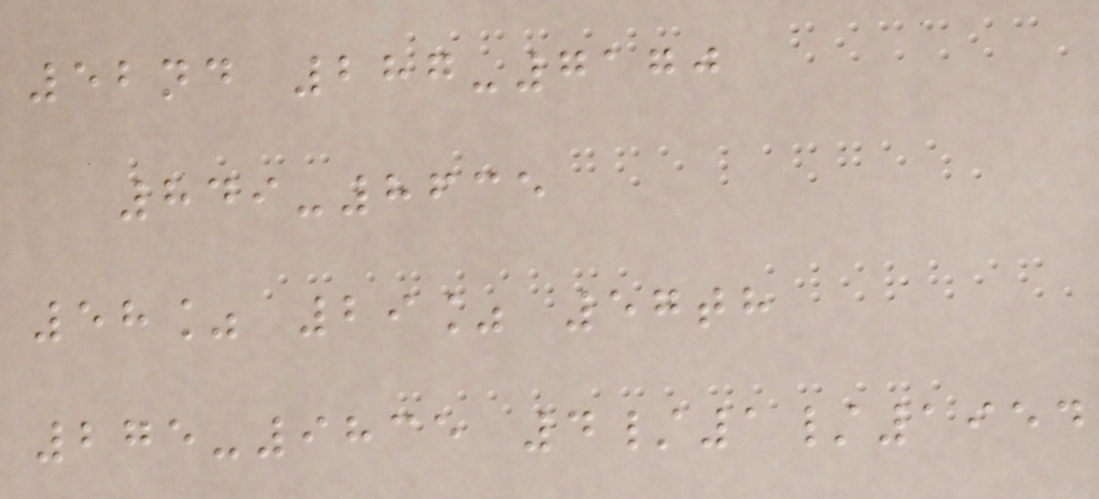52nd 287-7170
849-8635
58% 29% 57th
275-9835 4/1/1954
